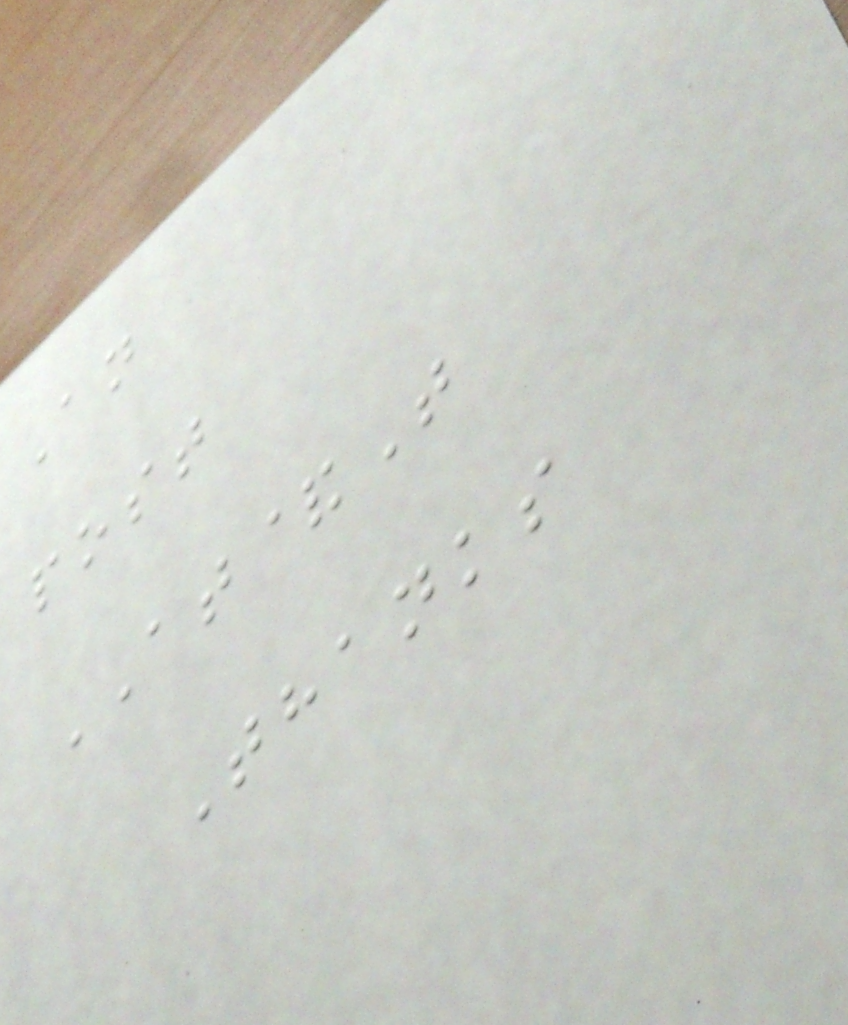An
post
AT&T
Thanks
